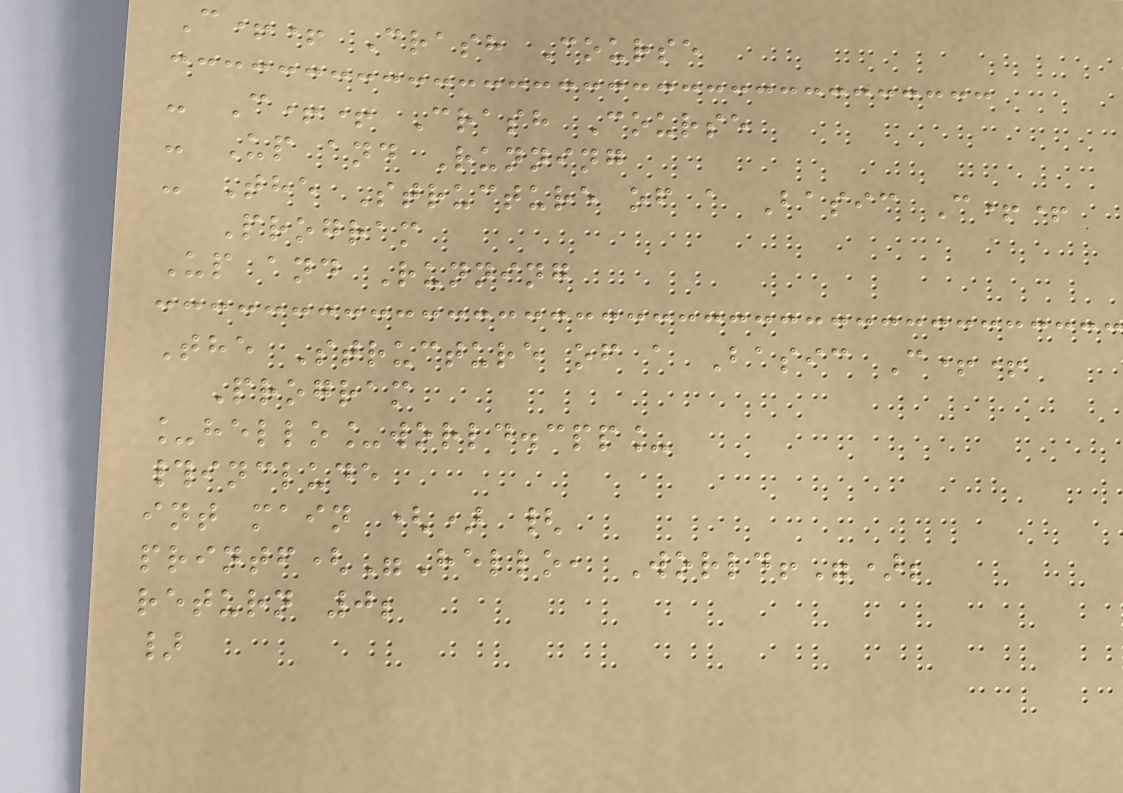C++ Crash Course
- C++ Crash Course
- Up and Running
- The Structure of a Basic C++
Program
Up and Running
The Structure of a Basic C++
Program
_hello_world.cpp_
#include
int main () {
printf("Hello, World!");
return 0;
}
